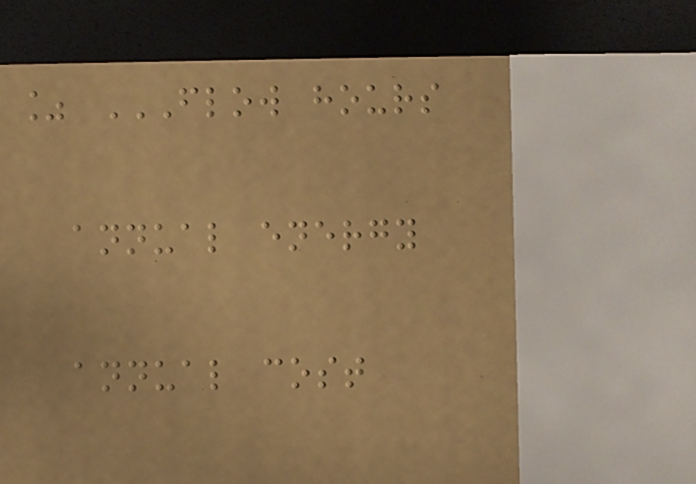% FLOW HOURS
ANNUAL ENERGY
ANNUAL COST
